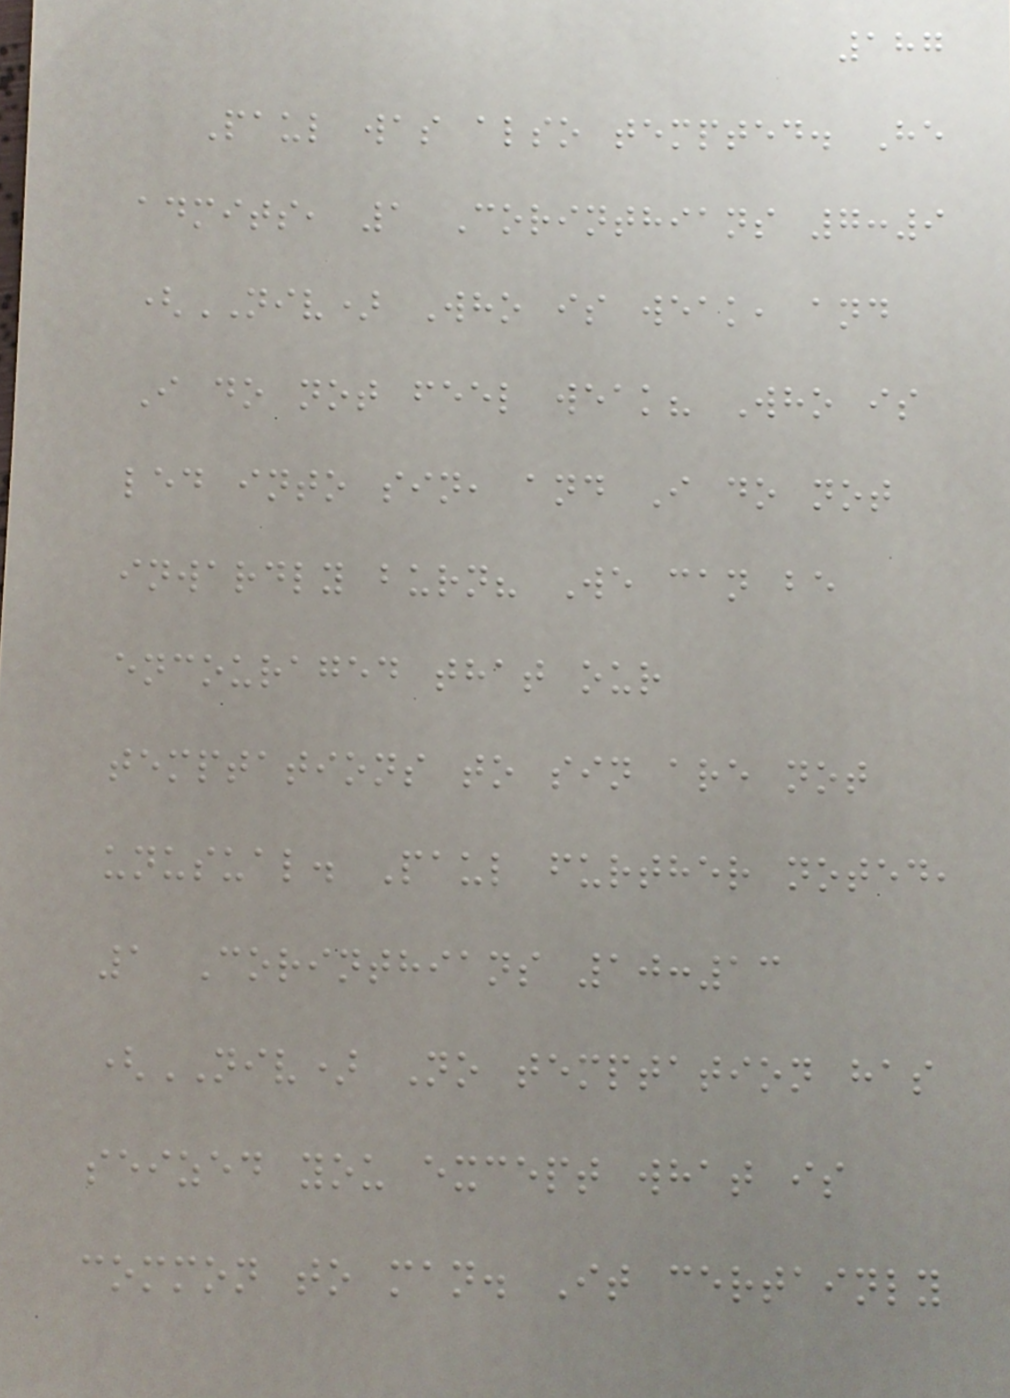187
Paul was also tempted. He
admits, 1 Corinthians 7:9
(NIV) Who is weak, and
I do not feel weak? Who is
led into sin, and I do not
inwardly burn? We can be
encouraged that our
temptations to sin are not
unusual. Paul further noted,
1 Corinthians 10:13
(NIV) No temptation has
seized you except what is
common to man. It certainly
